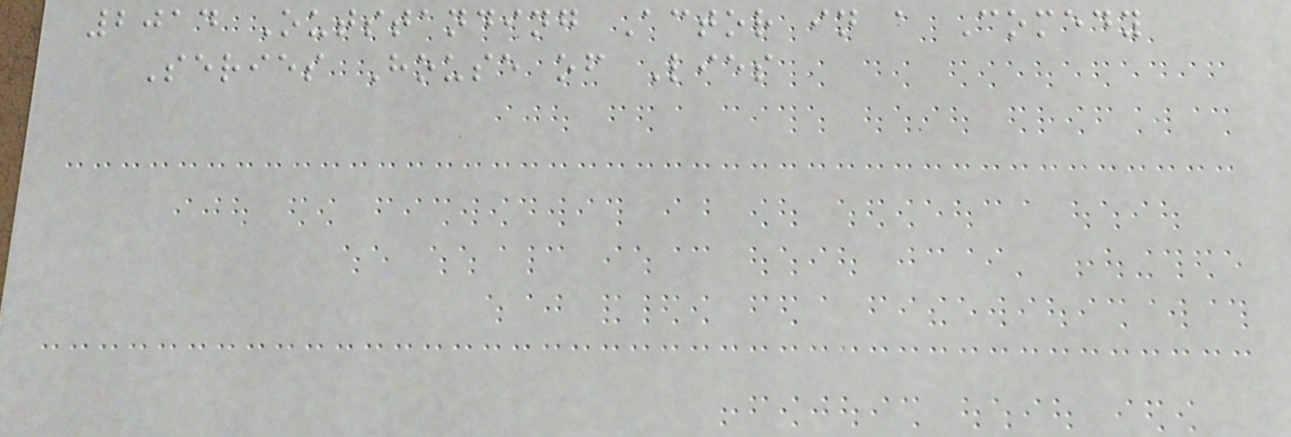2014 Outstanding Actor in a Comedy
Series House of Lies
